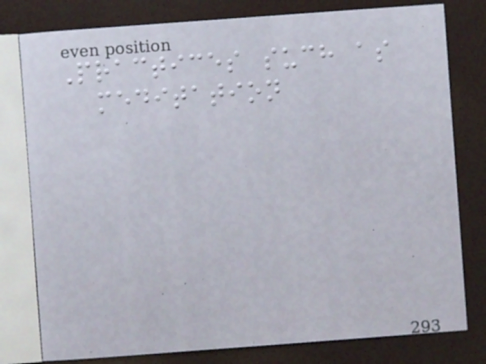Practices such as
meditation
